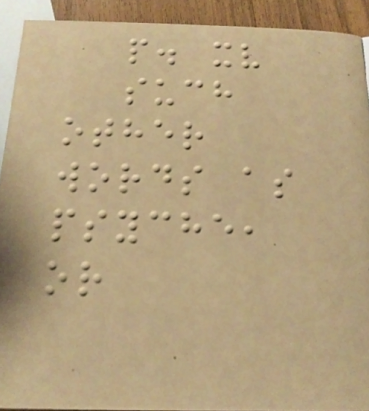p. xv
such
other
words as
psyche,
or
